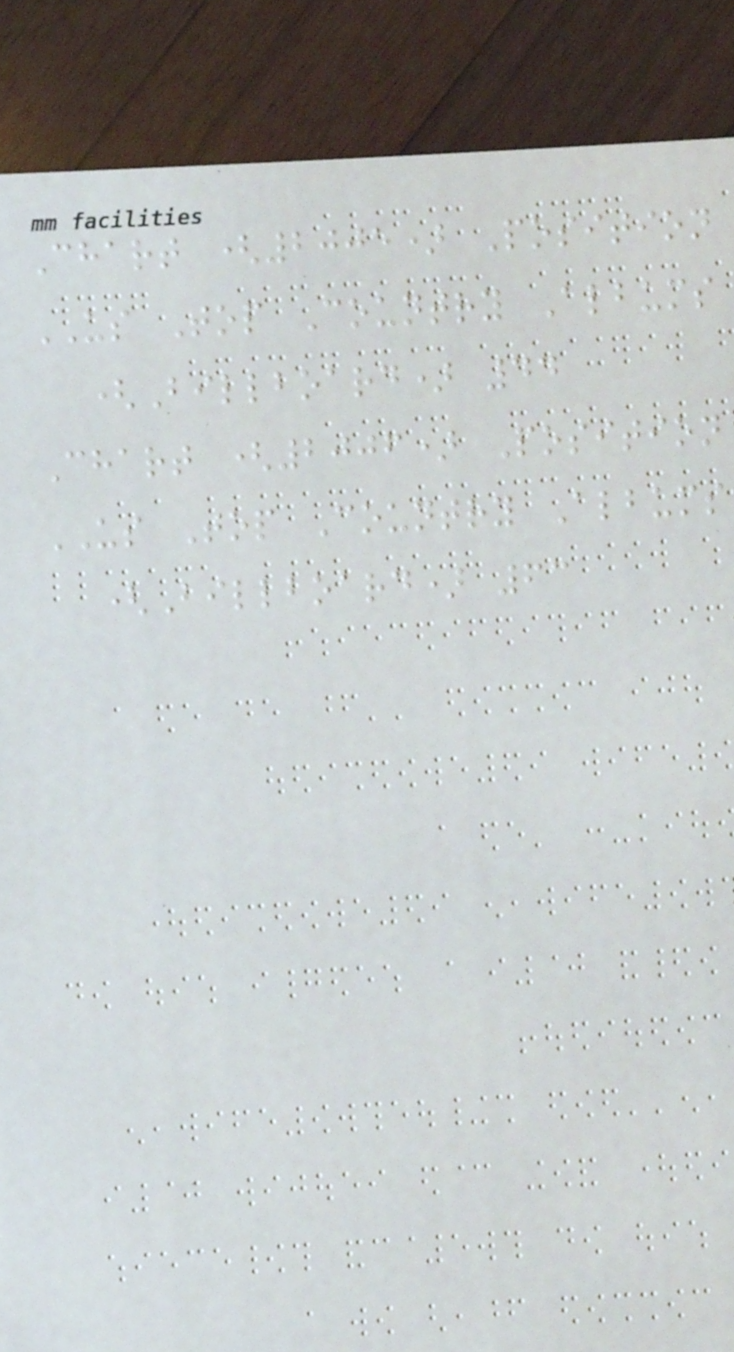Chart (2005) Position
US Top Country Albums
(Billboard) 44
Chart (2006) Position
US Top Country Albums
(Billboard) 63
